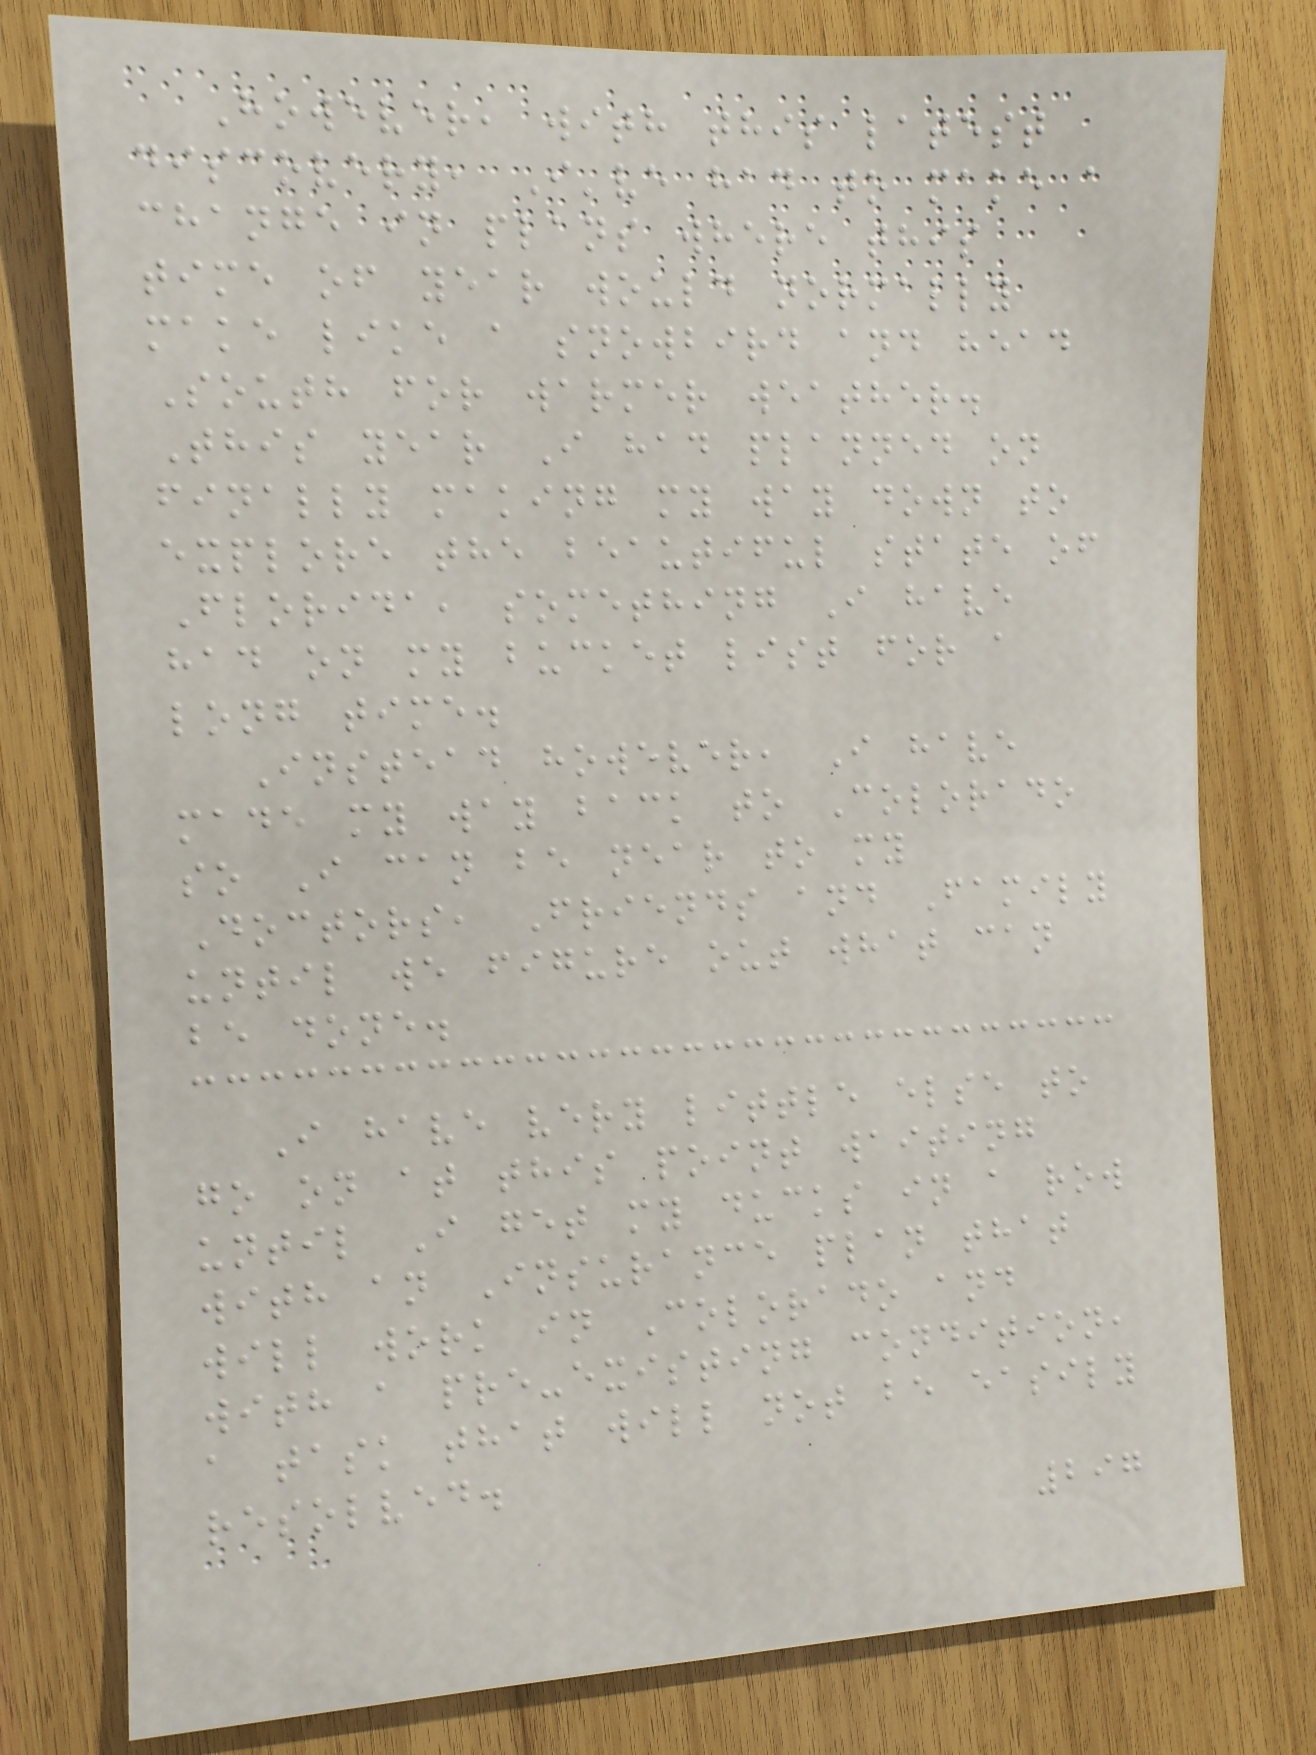However, with this latest
discovery, I've had to make a
change in plans where this
time of year would normally
make like a snowbird and head
South for warmer weather.
This year I had planned on
finally making my way down to
explore the beautiful state of
Florida, something I have
had on my bucket list for a
long time.
Instead however, I have
made my way back to Colorado
so I can be near to my
Doctors, Friends and Family
until we figure out what can
be done.
I have very little else to
go on at this point waiting
until I get my ducks in a row
with an Insurance plan that
will work in Colorado and
with a pre-existing condition,
a task that will not be easily
resolved.
297
